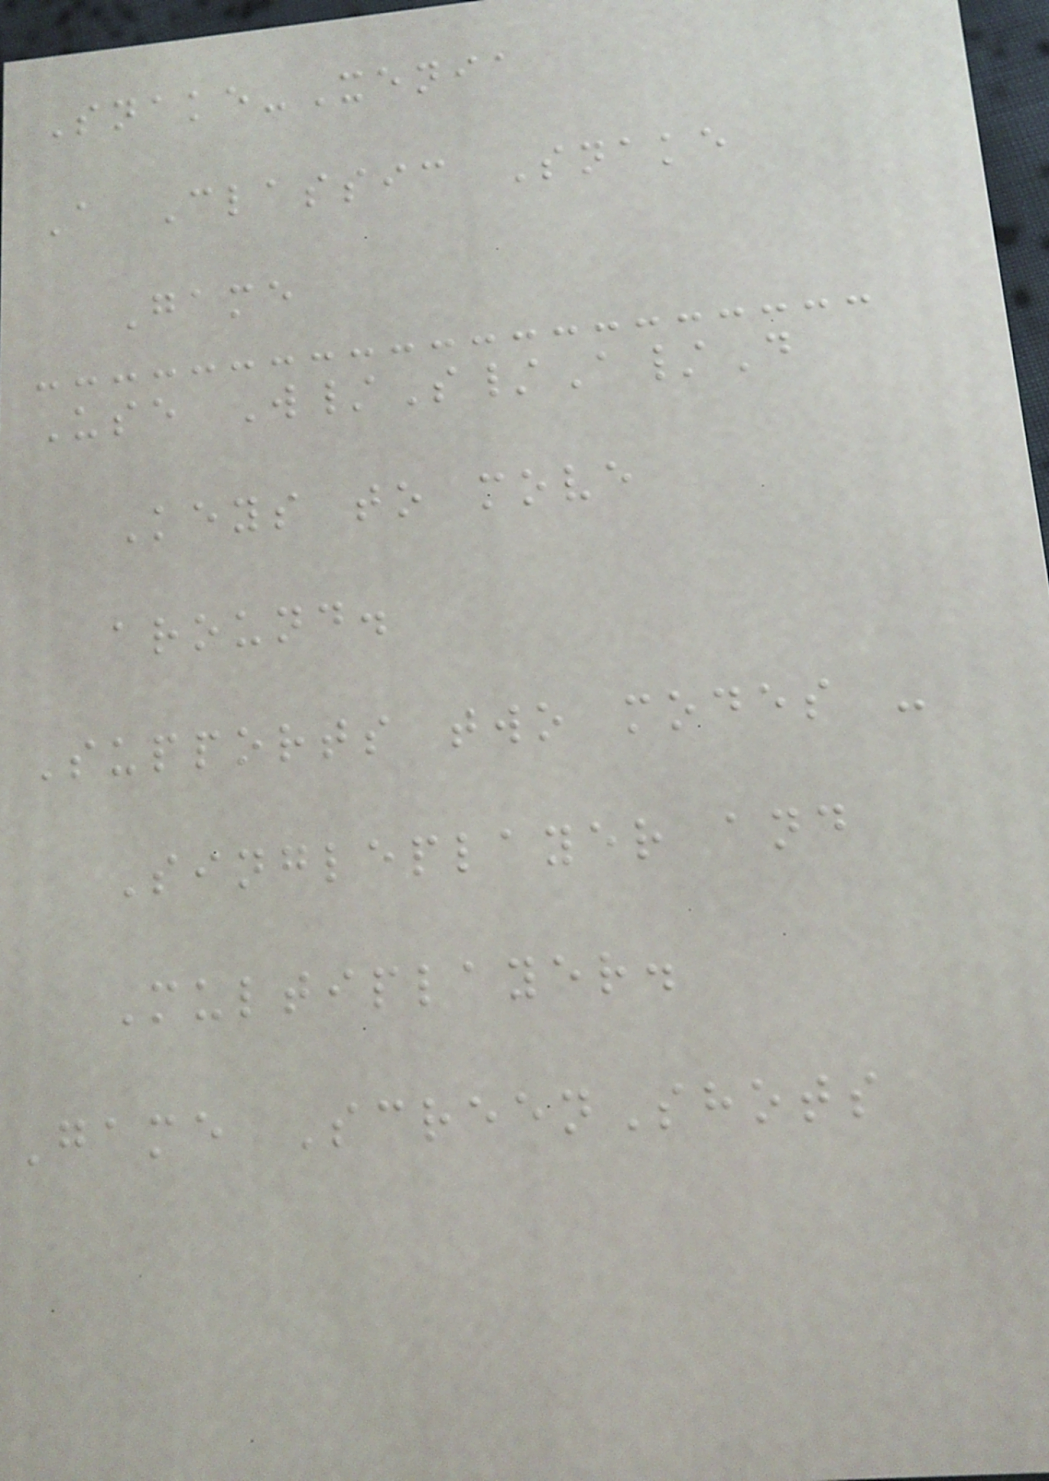Snake-Xenia
A Classic Snake
Game
Use W/S/A/D
Keys to move
around.
Supports two modes -
Singleplayer and
Multiplayer.
Game ScreenShots
